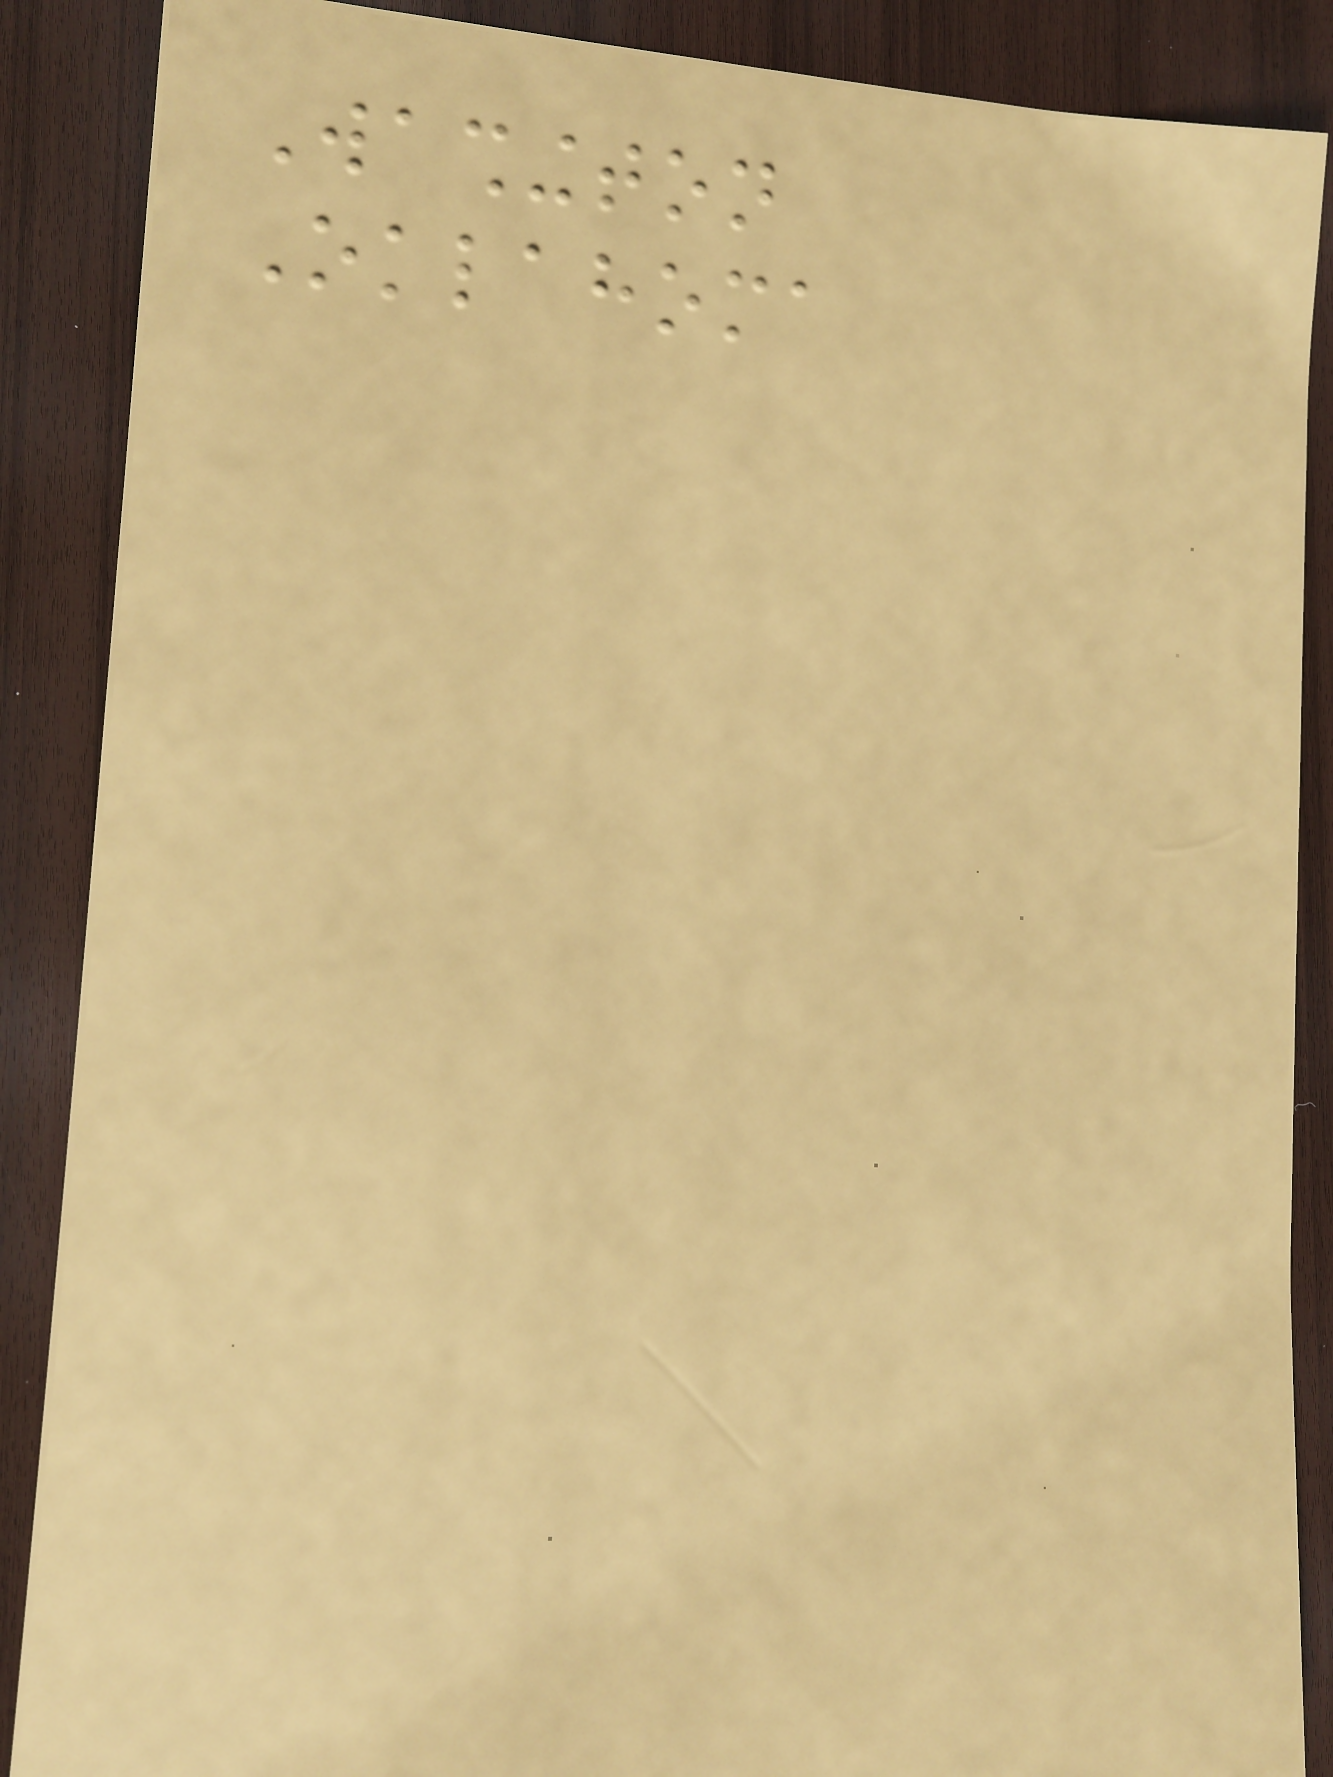Washington
Oklahoma
